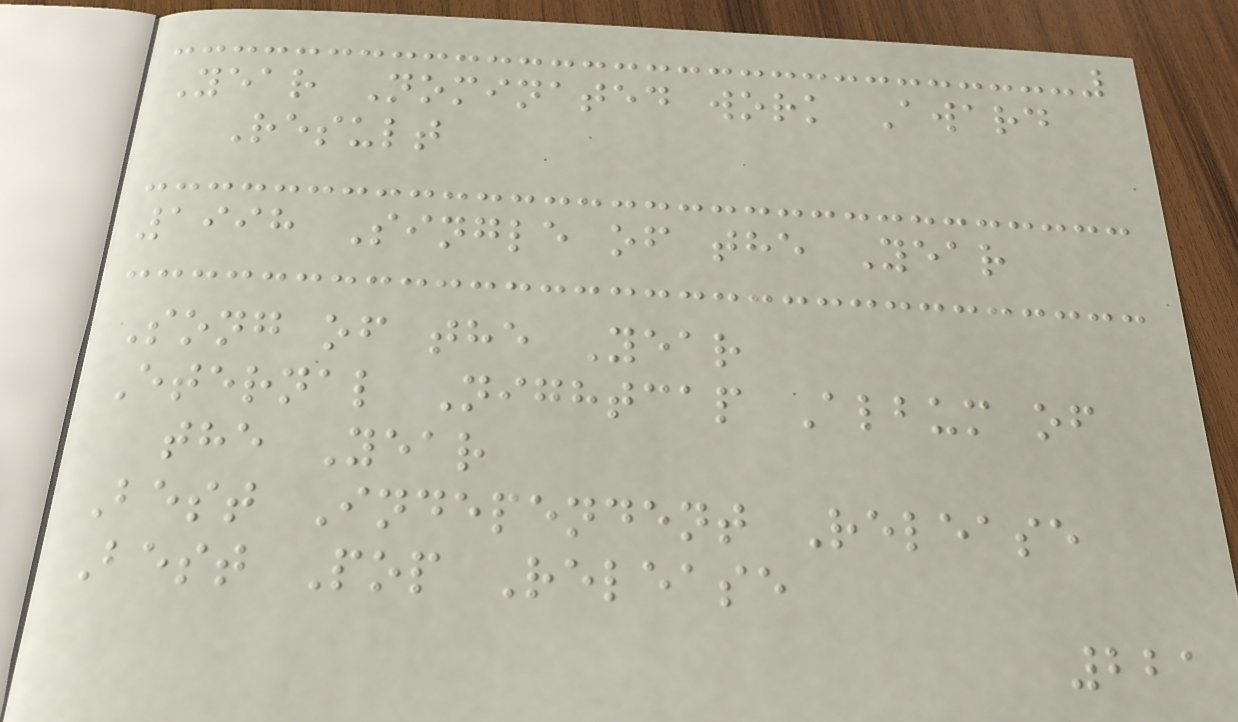Year Nominated work Award
Result
1998 Single of the Year
Song of the Year
Eternal Nightcap Album of
the Year
Best Independent Release
Best Pop Release
221
